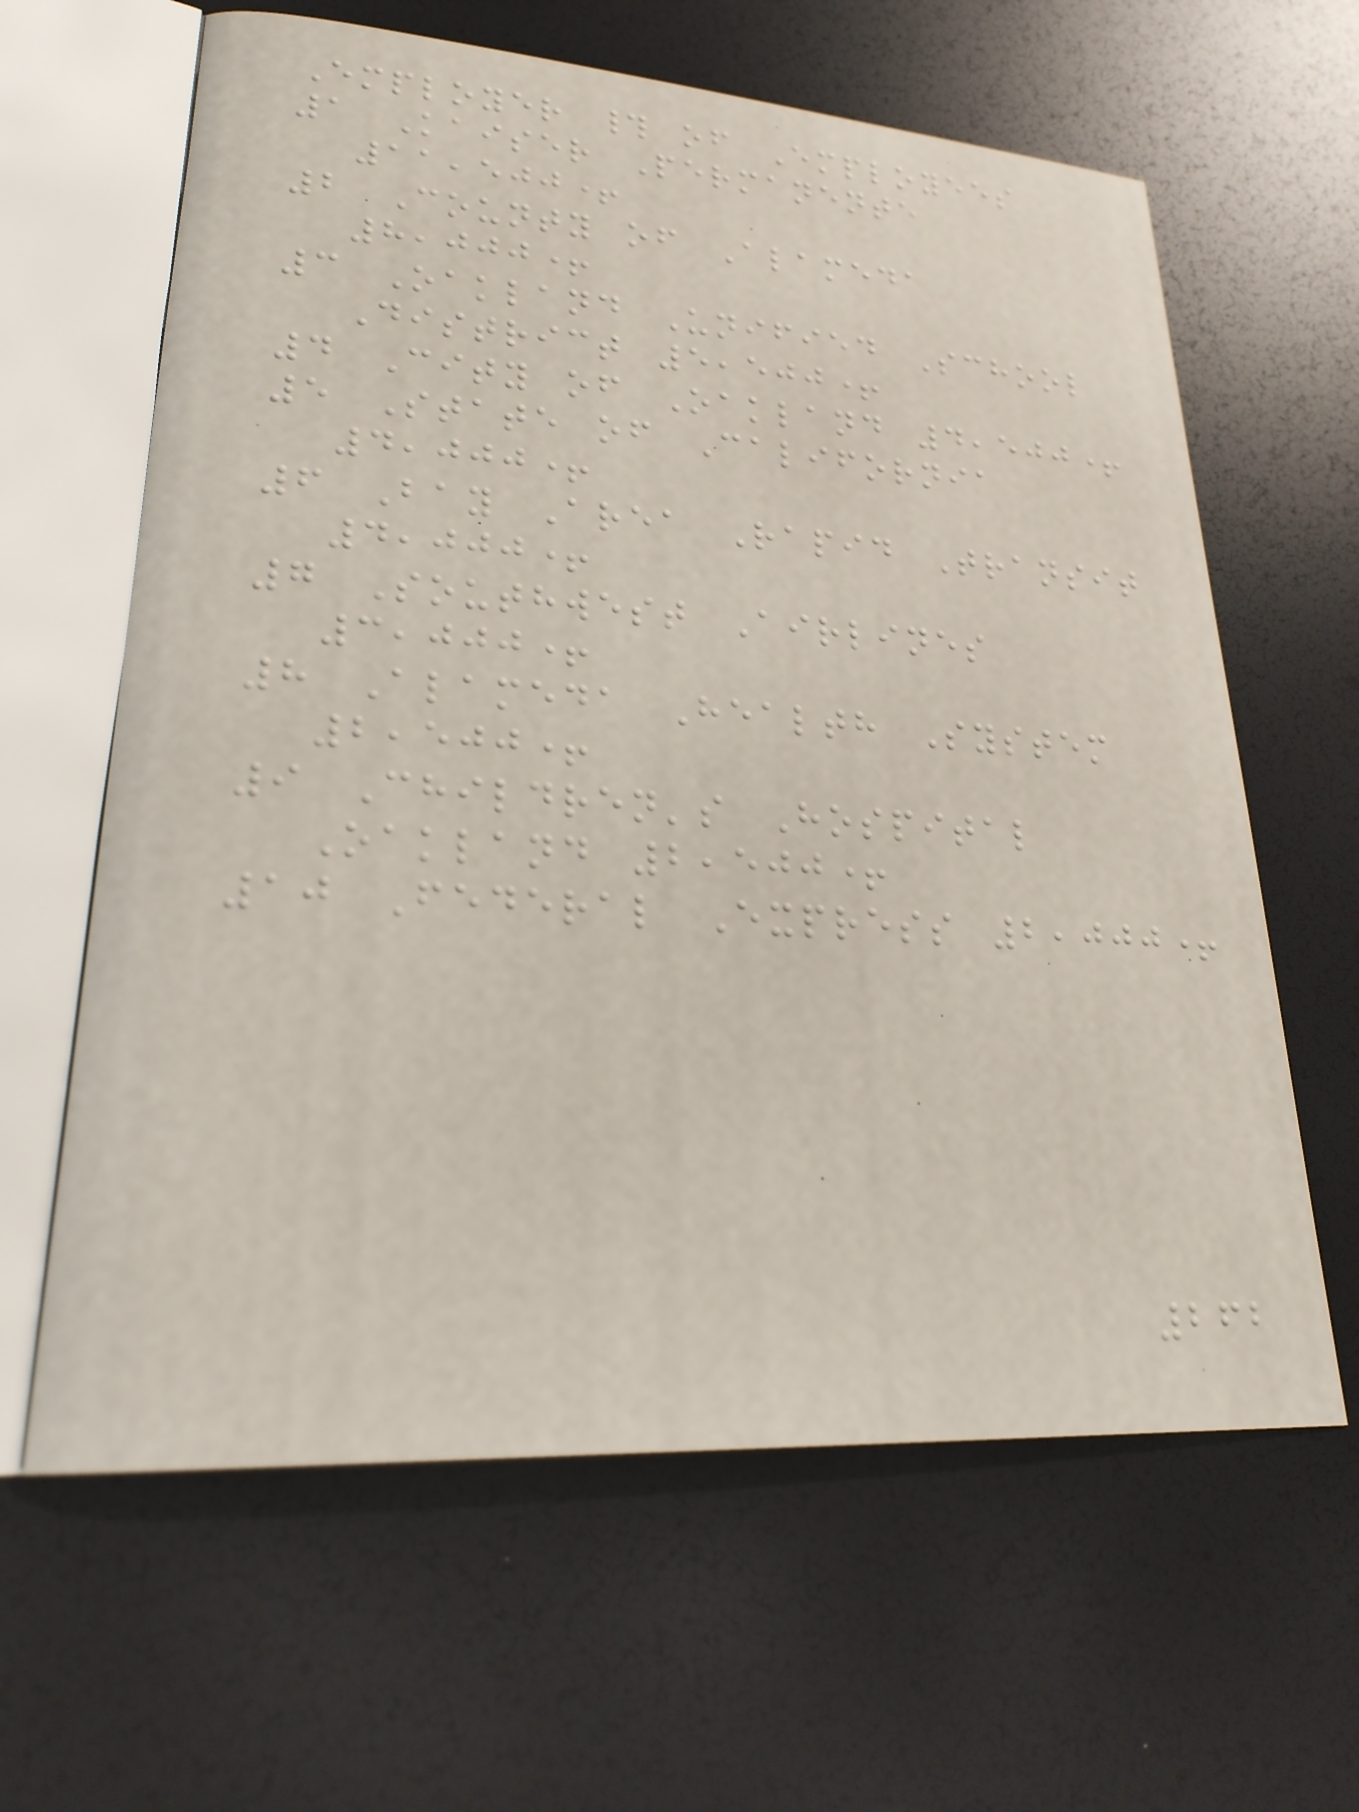Employer # of Employees
1 Kaiser Permanente
11,500+
2 County of Alameda
8,000+
3 Oakland Unified School
District 5,500+
4 City of Oakland 4,500+
5 State of California
4,000+
6 Bay Area Rapid Transit
4,000+
7 Southwest Airlines
3,000+
8 Alameda Health System
2,500+
9 Children's Hospital
Oakland 2,500+
10 Federal Express 2,000+
262
